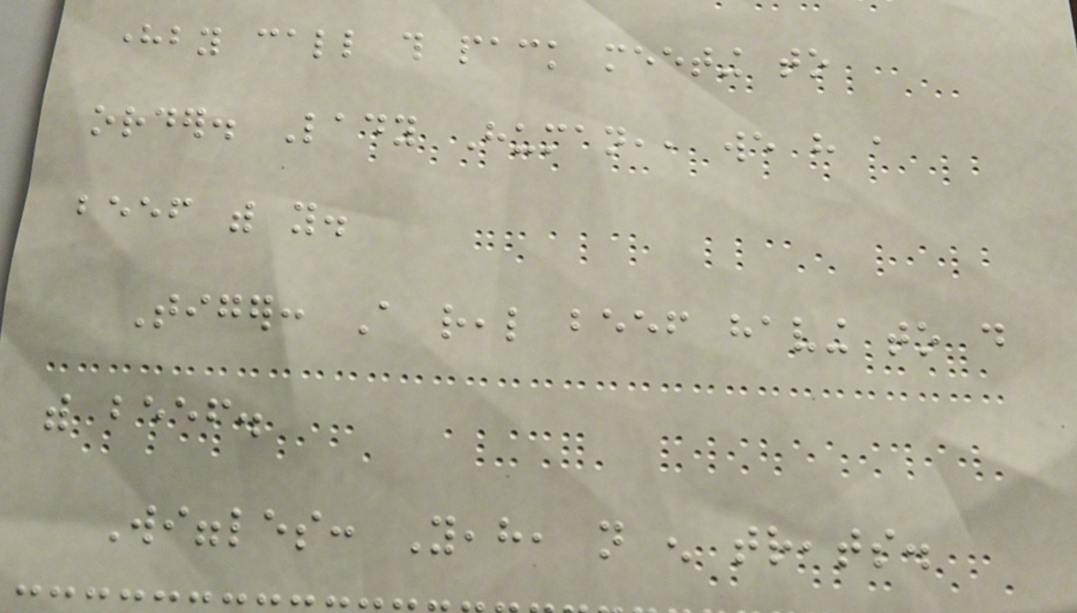hereby call this pack meeting to
order. Lady Human,, we have a
beef with you.
Tiger: A real beef having to do
with beef.
Wiggles: Yeah, not enough treats.
